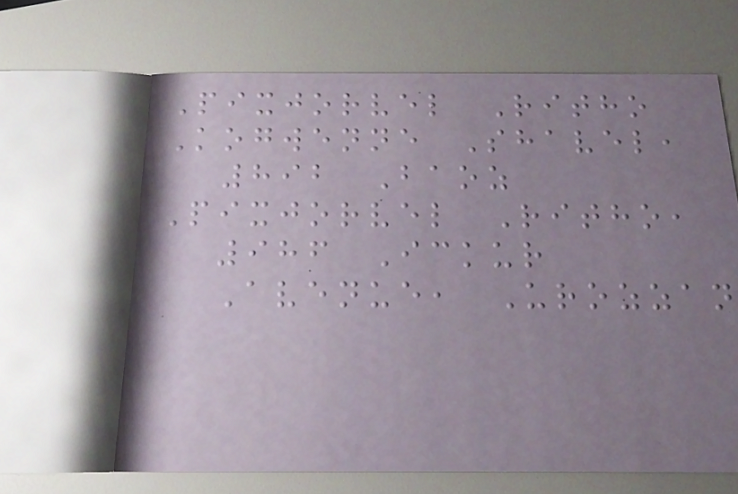Pixjorvel Ritho
Kogwenne Shavel,
892 Baoz
Pixjorvel Ritho,
986 Ickur
Avenue, Urozzan
